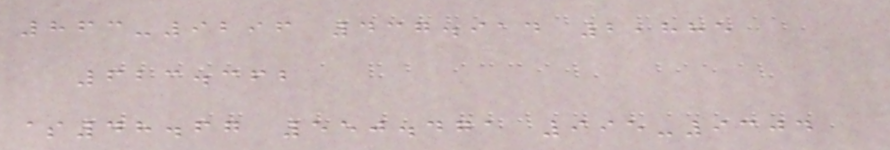863-9296 437.914 2,885
623.362
$48.67 550.471 995-9304
